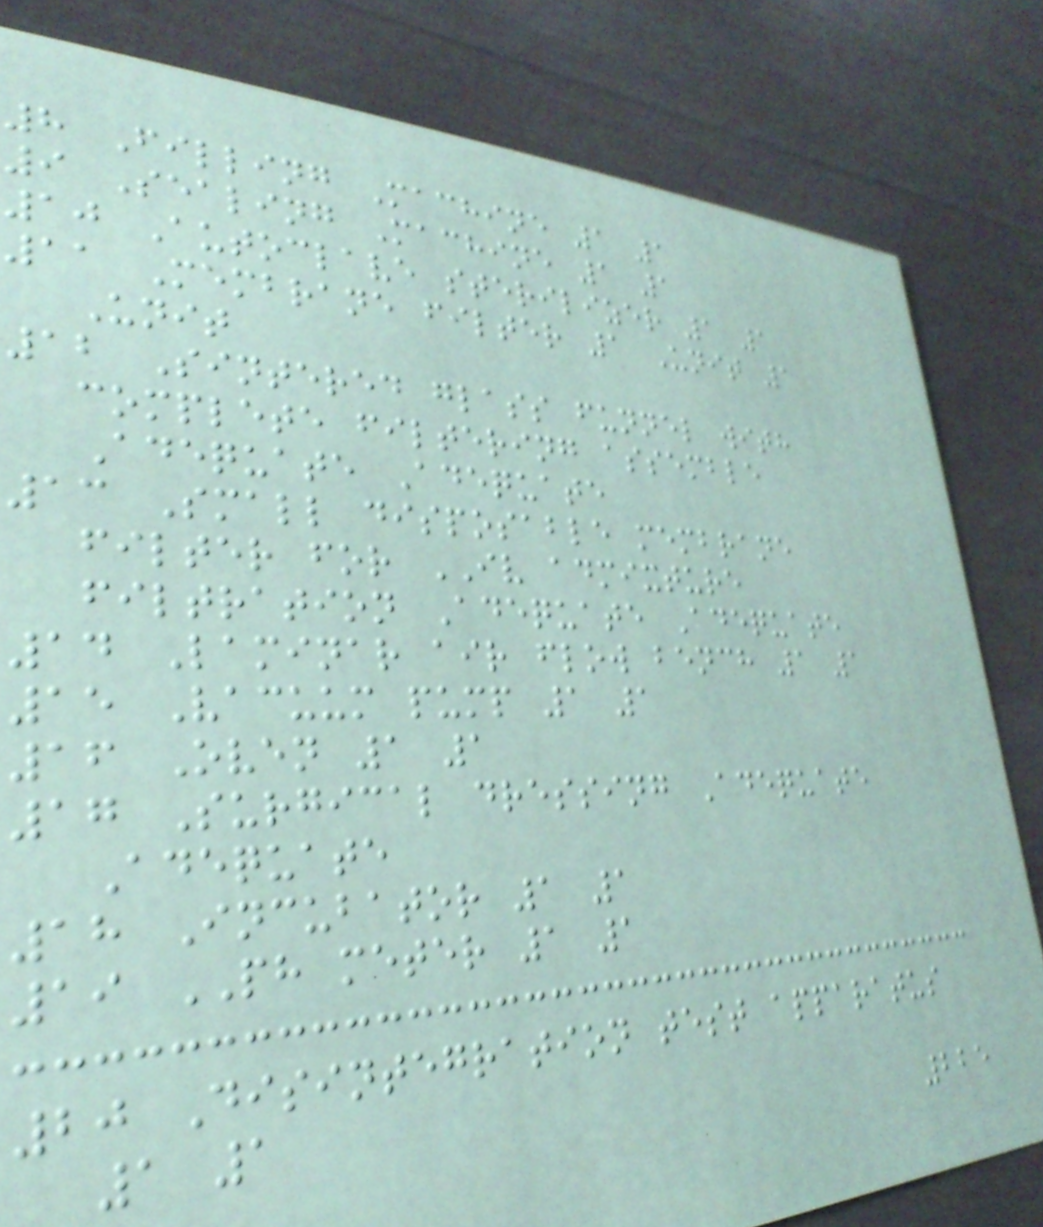8 Filling Machine 1 1
9 Sealing Machine 1 1
10 Autoclave sterilizer 1 1
11 Membrane filter 1 Unit 1
Unit
12 Sintered glass funnel with
complete filtering assemble
Adequate Adequate
13 Small disposable membrane
filter for IV admixture
filtration Adequate Adequate
14 Laminar air flow bench 1 1
15 Vacuum pump 1 1
16 Oven 1 1
17 Surgical dressing Adequate
Adequate
18 Incubator 1 1
19 PH meter 1 1
20 Disintegration test apparatus
1 1
225
